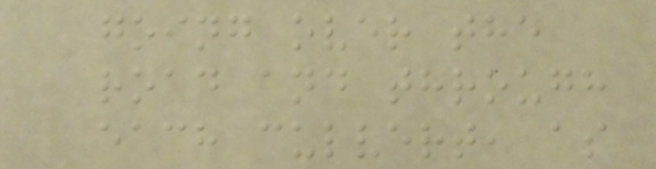going over the
road and through
each culvert, as
